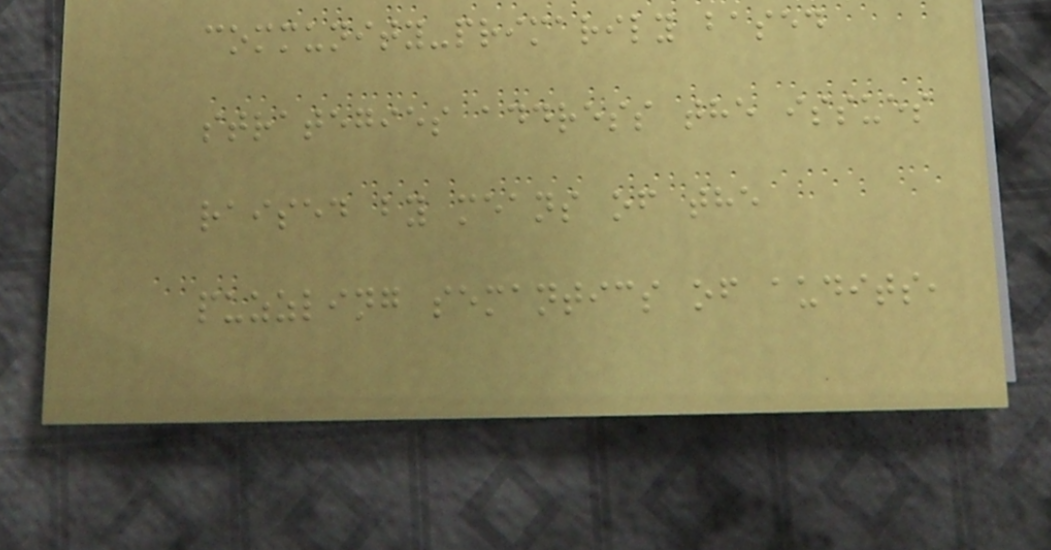community-primarily based
strategies address the issues
raised by means of the
puzzling semantics of audits,
